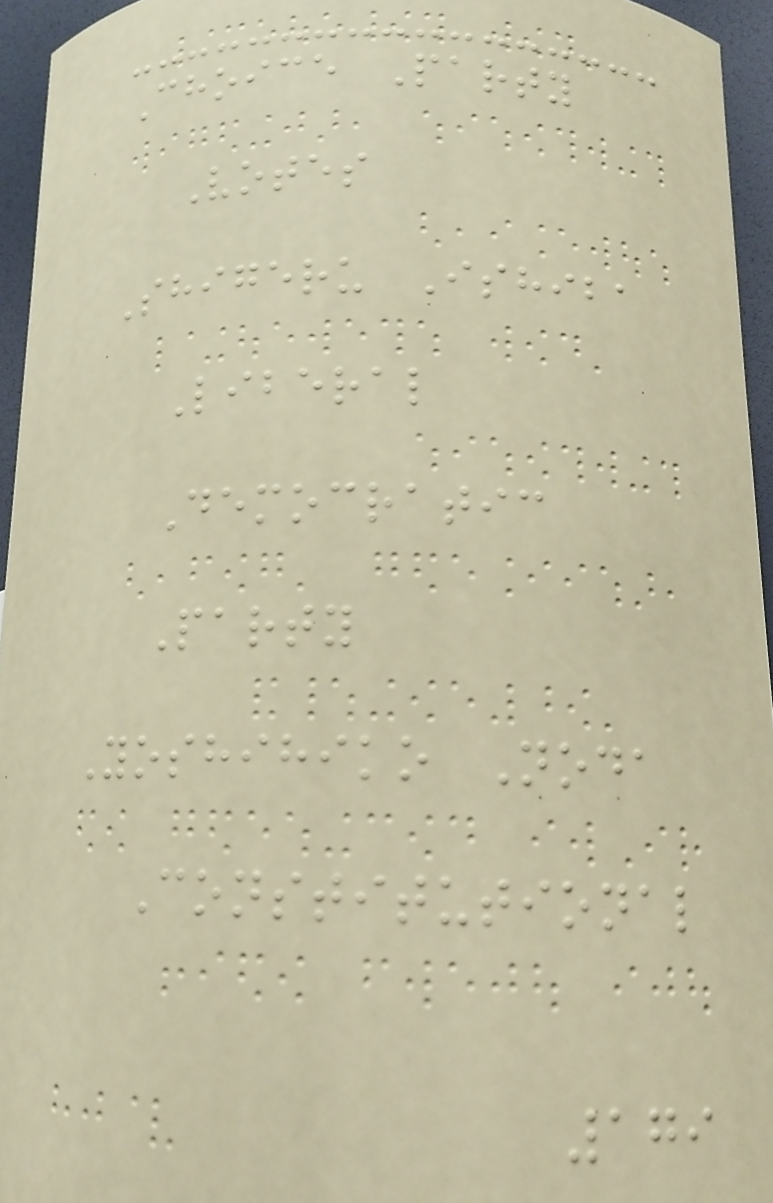Choice Party
Votes
Shigeru Ishiba
Liberal
Democratic
Party
Yoshihiko Noda
Constitutional
179
